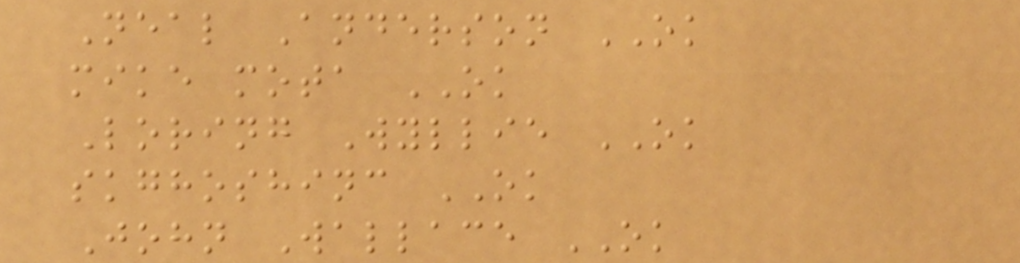Neal Anderson OK
mike mota OK
Loring Wyllie OK
skghoshinc OK
John Wallace OK
